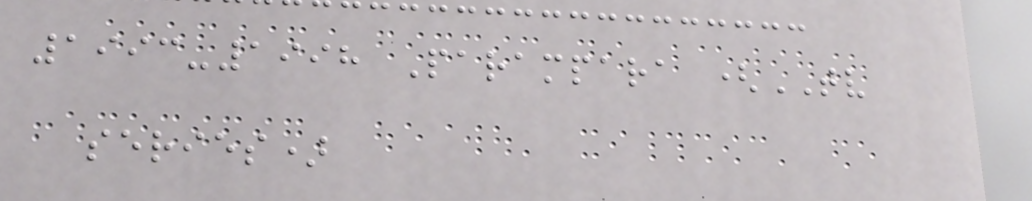1993-1998 Parampara (TV
series)
